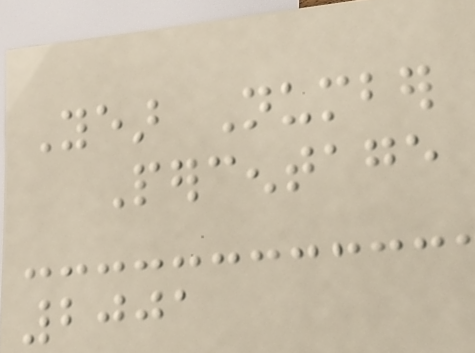Year Number
Percentage
2001
